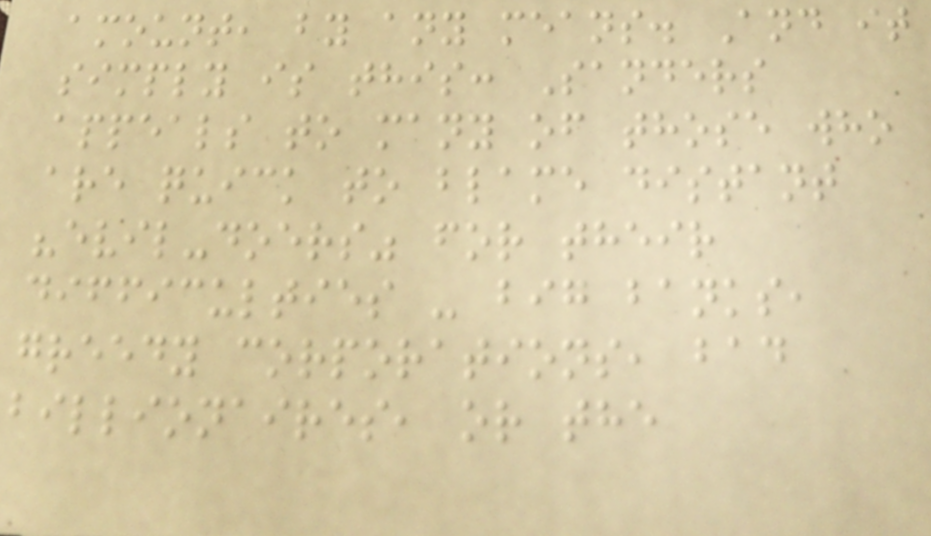amount, by any means. And it
simply is this: Sanders
appeals to many of those who
are quick to blame distant
"evil-doers" for their
difficulties - big banks,
greedy corporations, bad
billionaires, or the
